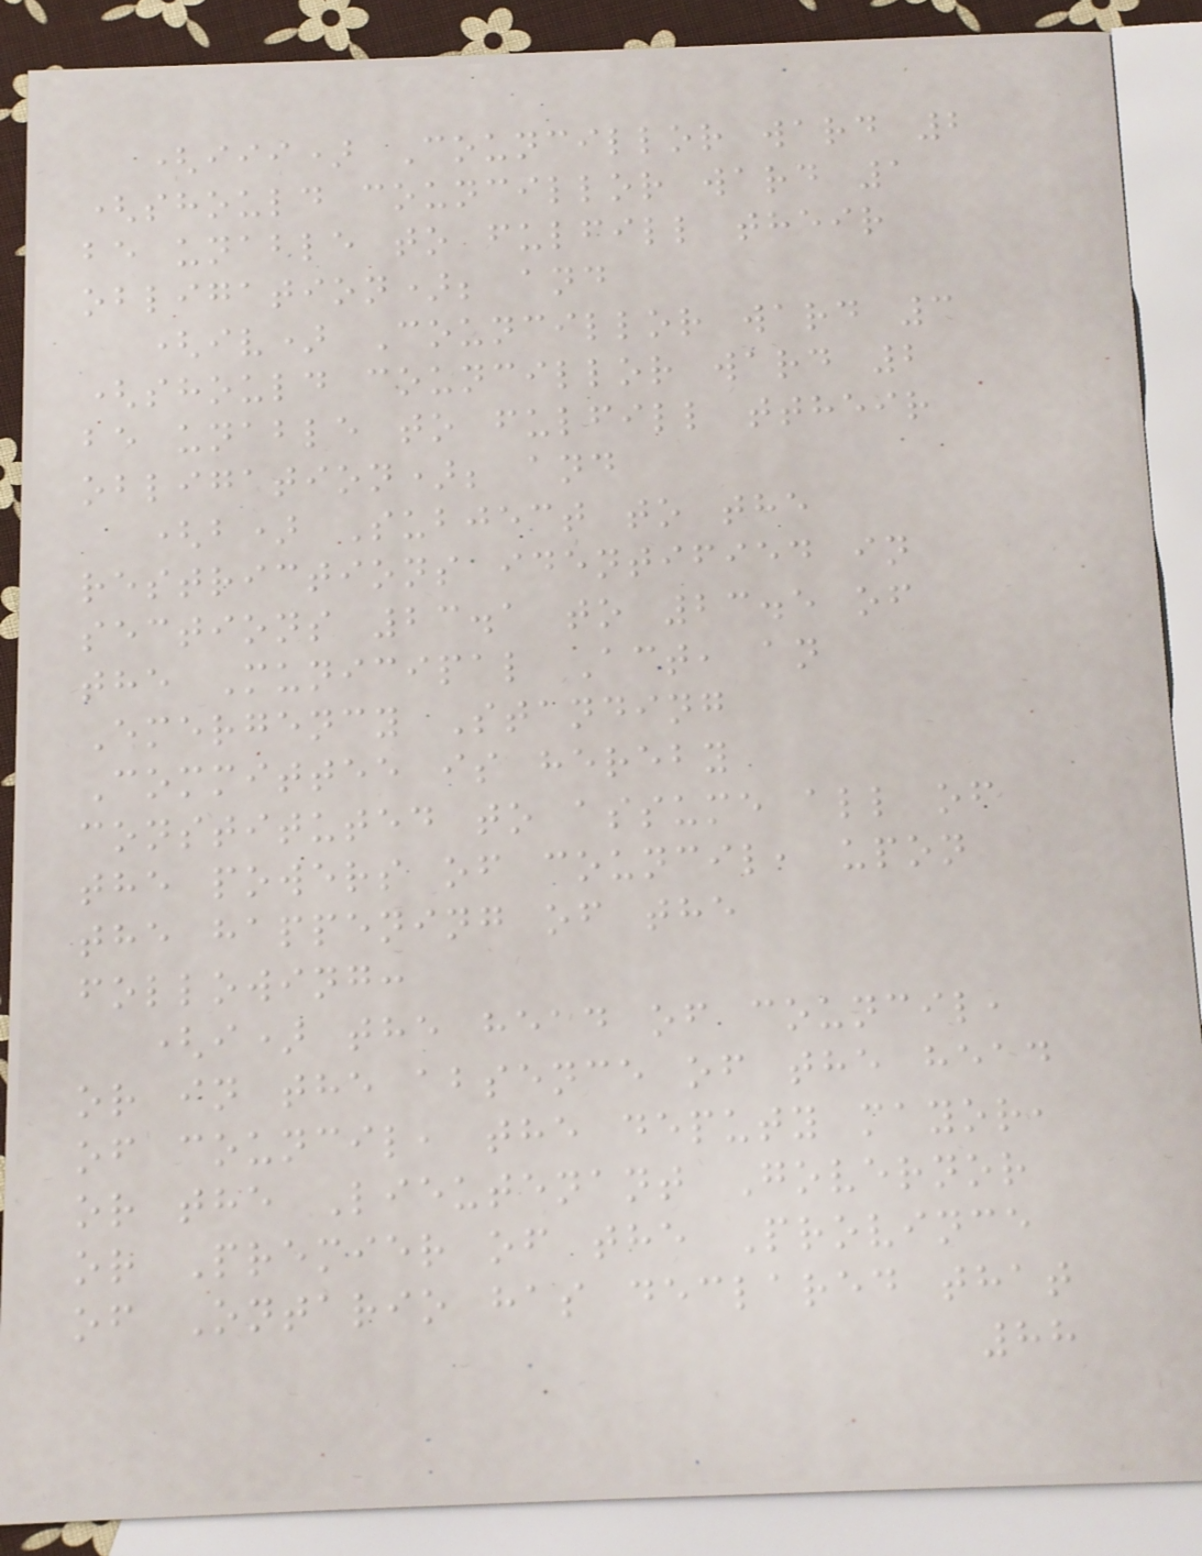(iii) Councillor ward 2
(should councillor ward 1
be unable to fulfill their
obligation); and
(iv) Councillor ward 3
(should councillor ward 2
be unable to fulfill ttheir
obligation); and
(b) Subject to the
restrictions identified in
sections 23.1 to 23.5 of
the Municipal Act, an
Emergency Standing
Committee is hereby
constituted to assume all of
the powers of council, upon
the happening of the
following:
(i) the head of council,
or in the absence of the head
of council, the deputy mayor,
or the Lieutenant Governor
or Premier of the Province
of Ontario has declared that
88
